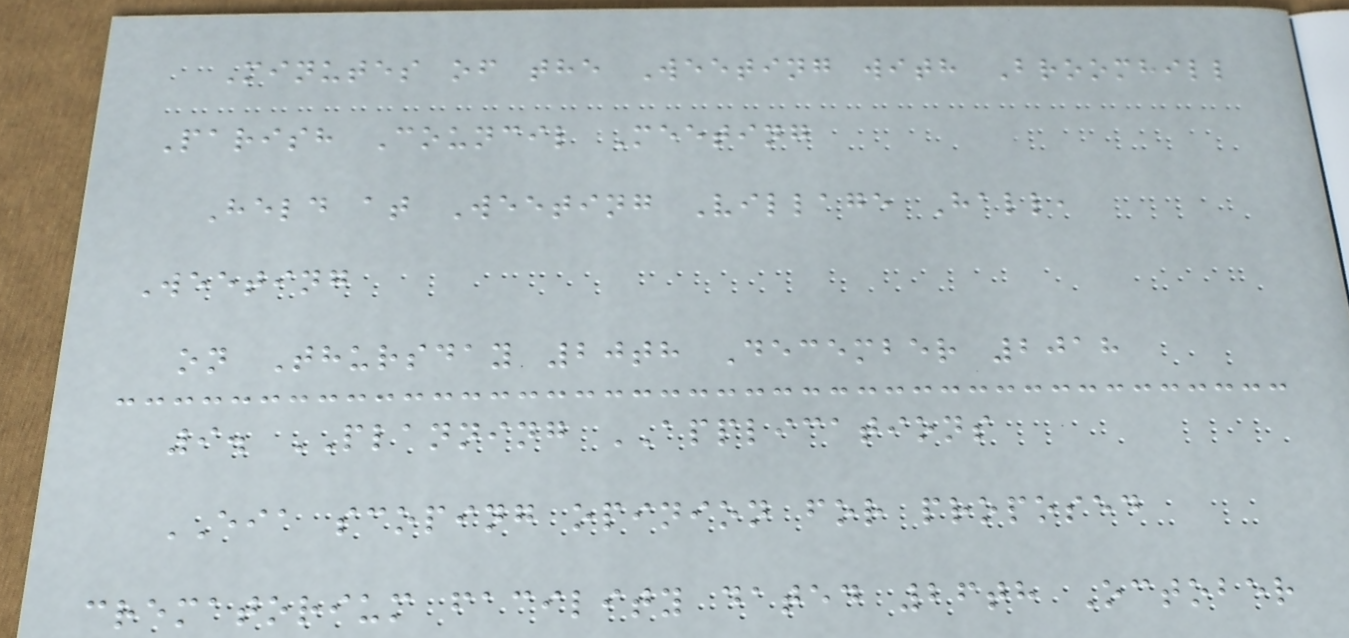Minutes of the Weeting with Broomhill
Parish Council Meeting
Held at Weeting Village Hall,
Weeting
on Thursday 20th December 2018
9. PLANNING APPLICATIONS
EIA scoping opinion for proposed
crematorium facility dated 26th October
